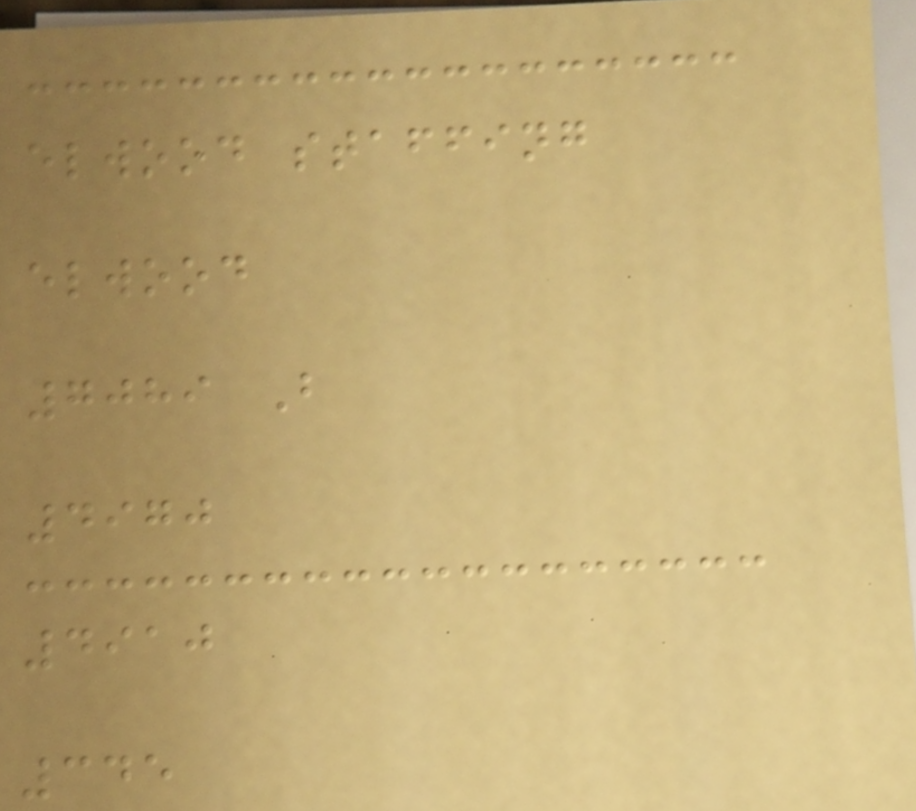elwood staffing
elwood
7089 B
4970
4910
345
